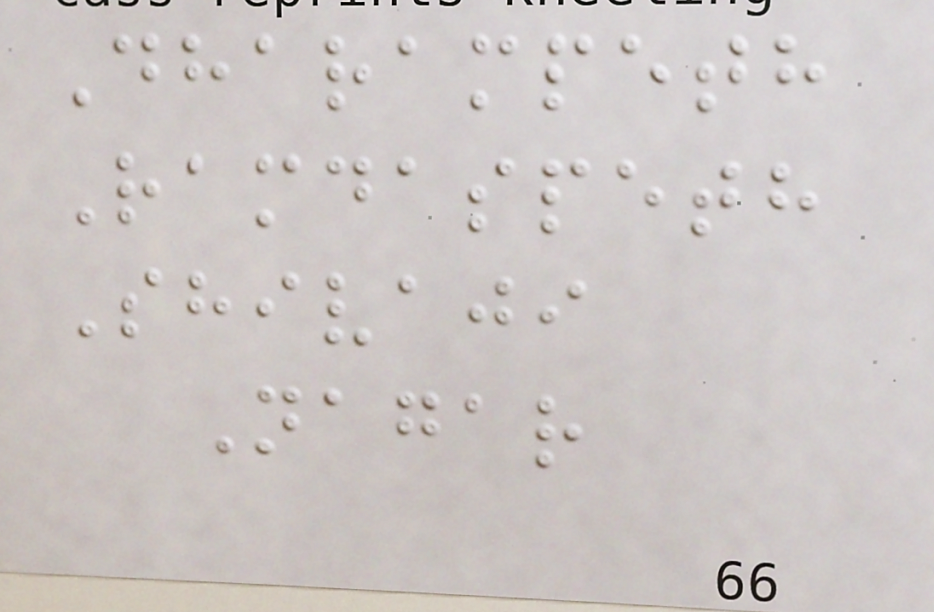Dharampeth
Ramdaspeth
Shivaji
Nagar
